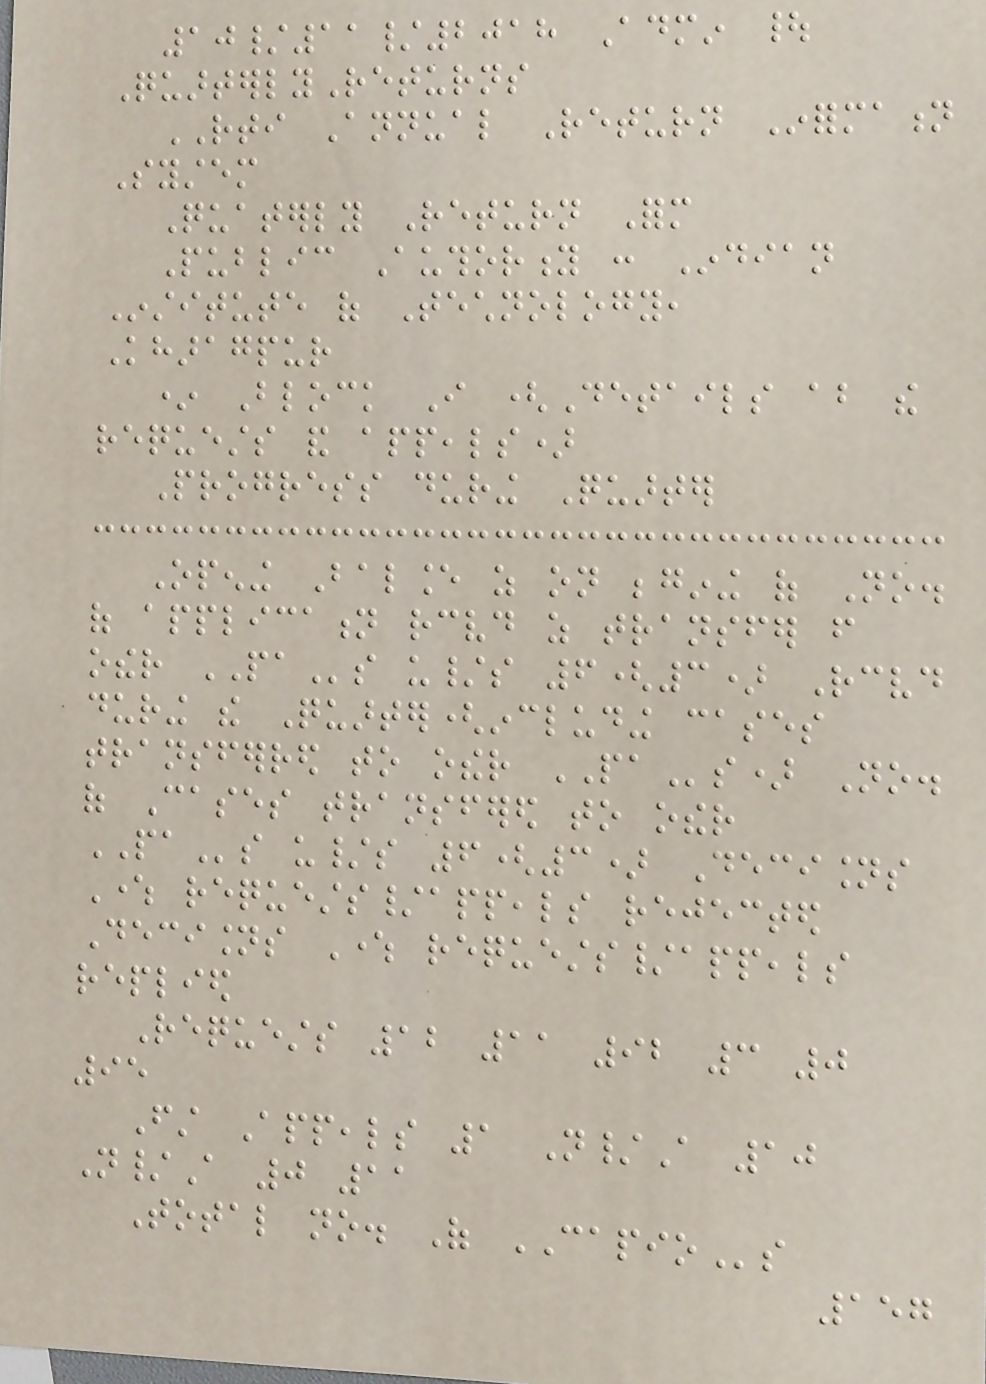10/11/2018 Admin |
QuarterlyReturns
RTI Annual Return Information
System
Quaterly Return Form
Public Authority : Indian
Institute of Technology,
Kharagpur
* Block I (Details about the
requests and appeals)
Progress during Quarter
Opening Balance as on begining of No.
of application received as transfer from
other PAs u/s 6(3) Received
during the Quarter(including cases
transferred to other PAs) No.
of Cases transfered to other
PAs u/s 6(3) Decisions
Where requests/appeals rejected
Decisions Where requests/appeals
replied
Requests 12 11 92 3 0
95
First Appeals 1 N/A 10
N/A 0 11
Total no. Of CAPIOs
157
